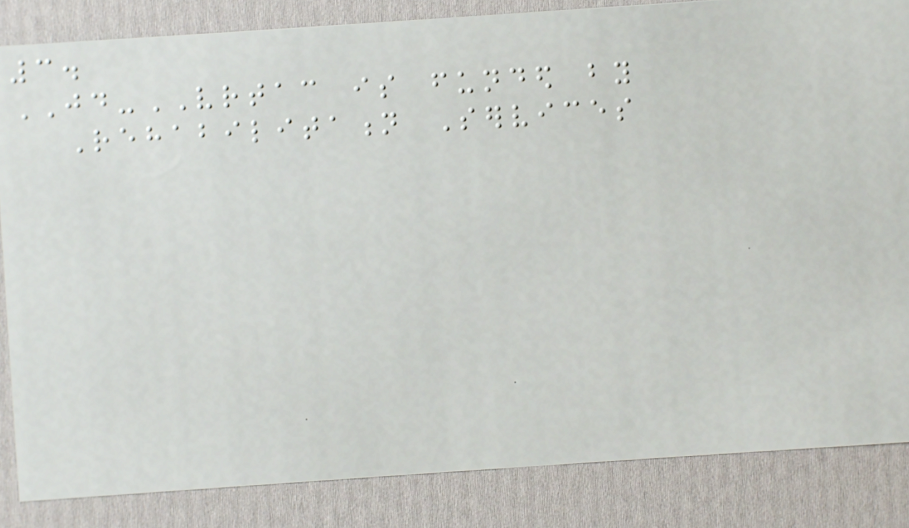3.
JD-VRTAC is funded by
Rehabilitation Services
